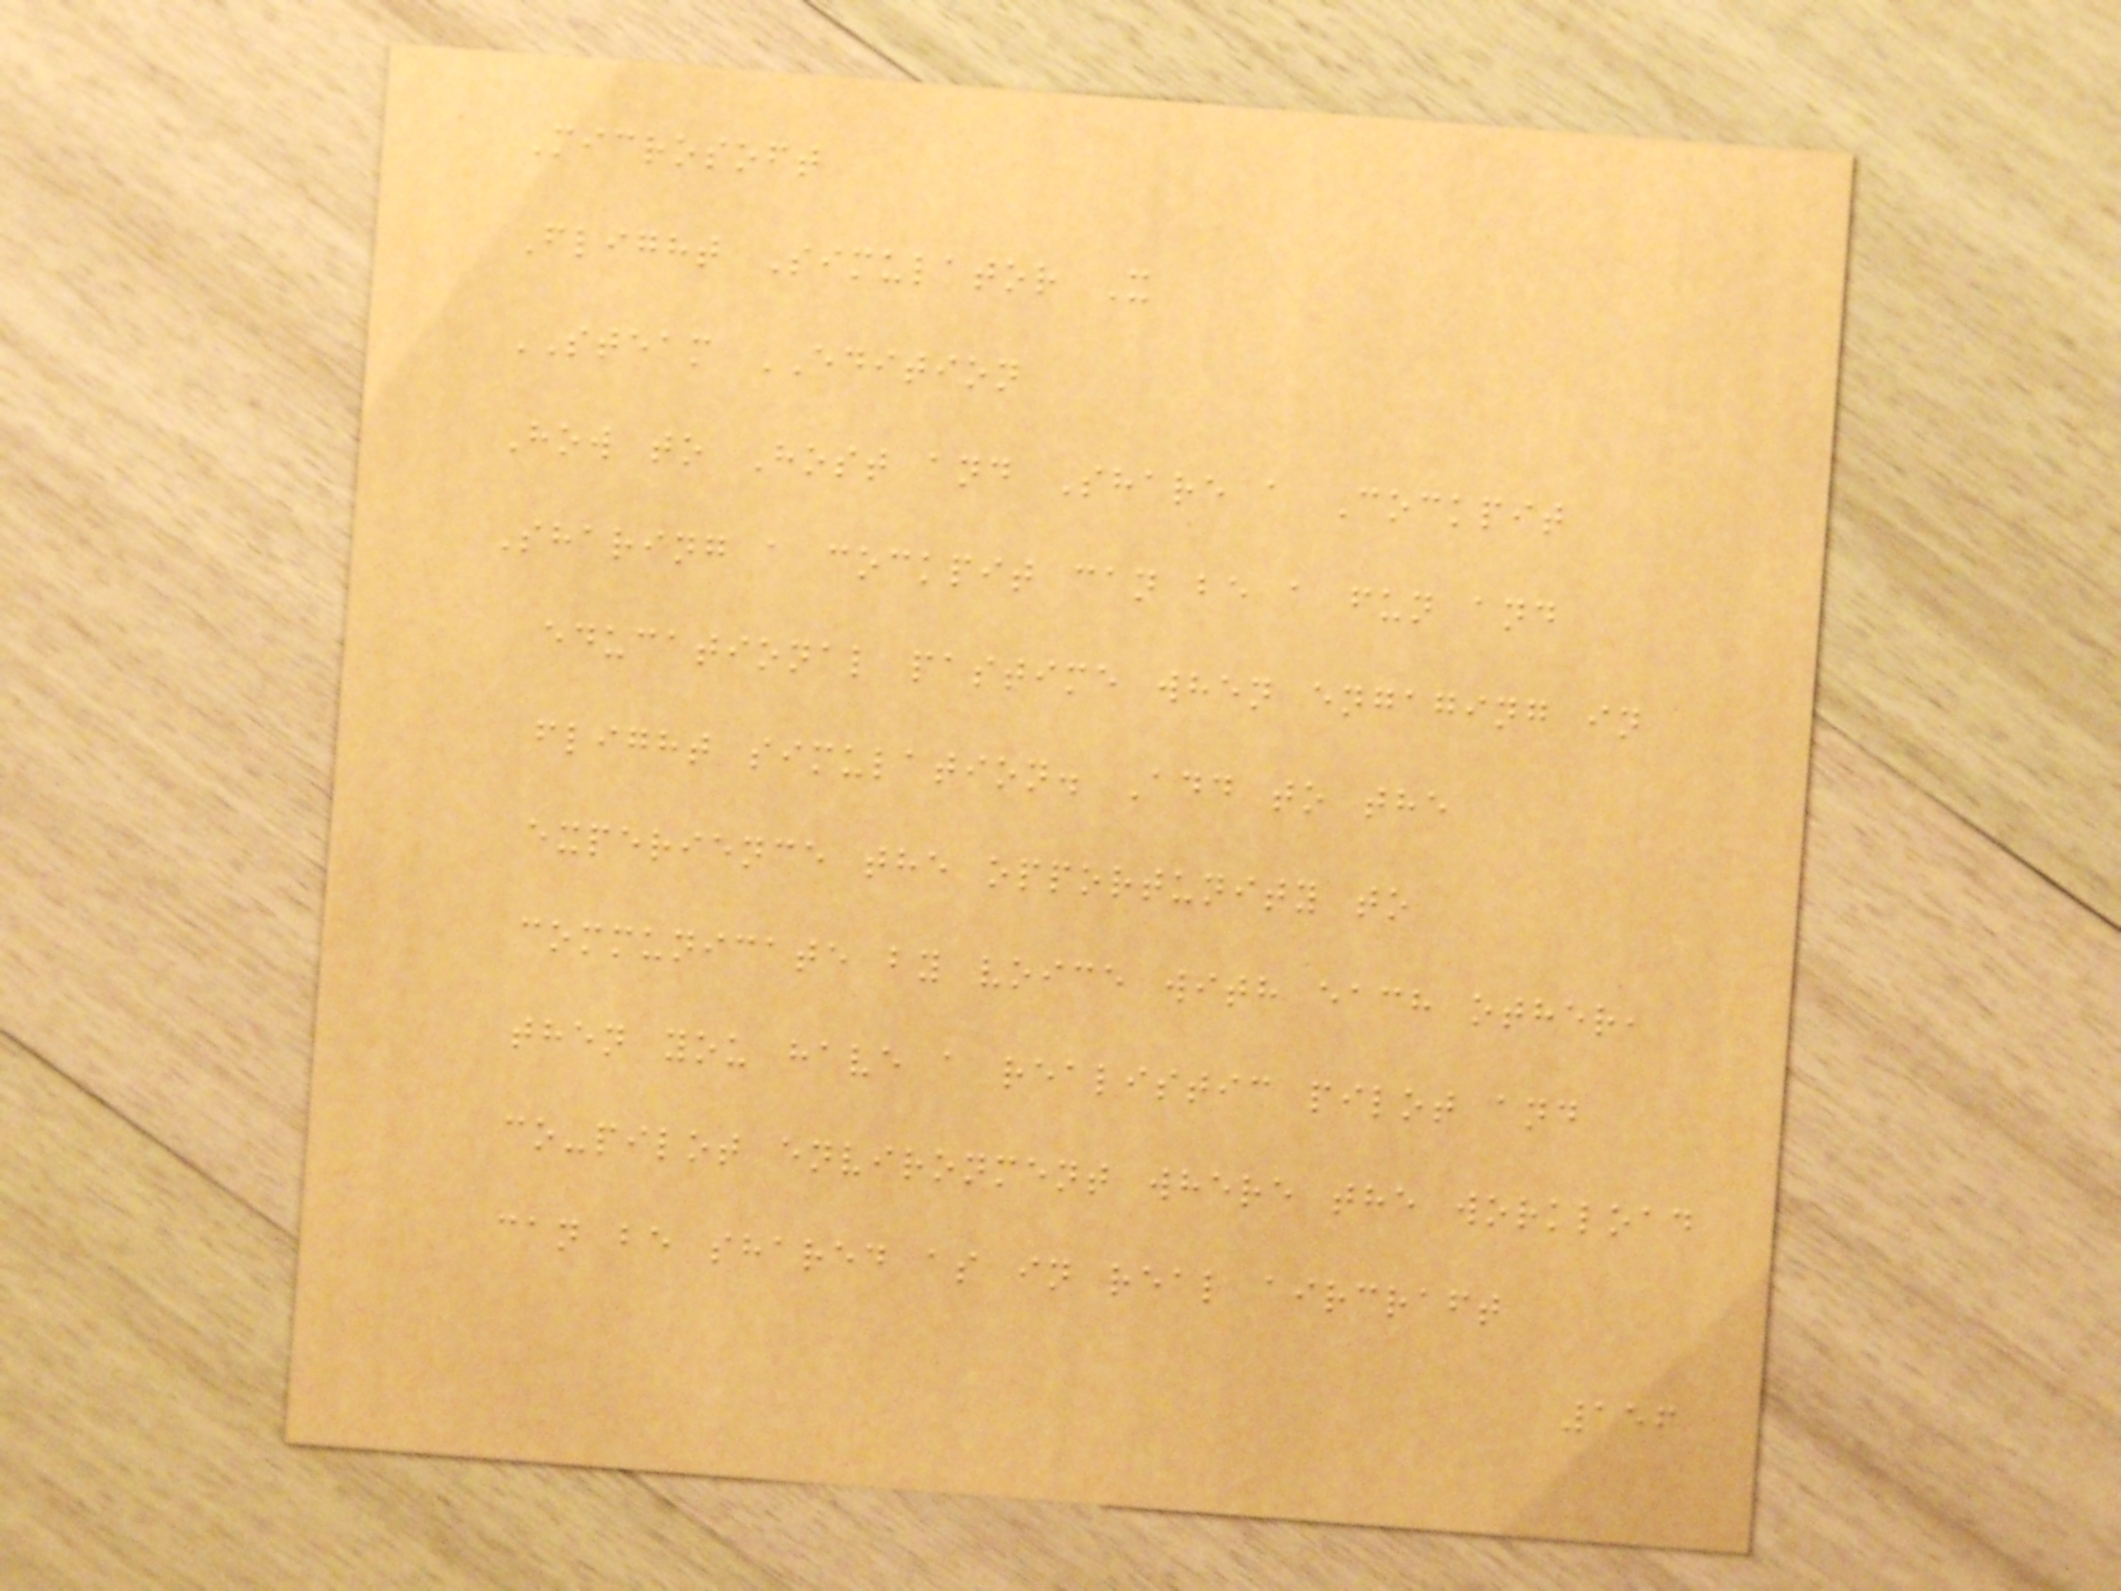Microsoft
Flight Simulator X
STEAM EDITION
How to Host and Share a Cockpit
Sharing a cockpit can be a fun and
educational pastime when engaging in
flight simulation. Add to the
experience the opportunity to
communicate by voice with each other,
then you have a realistic pilot and
co-pilot environment where the workload
can be shared as in real aircraft
156
